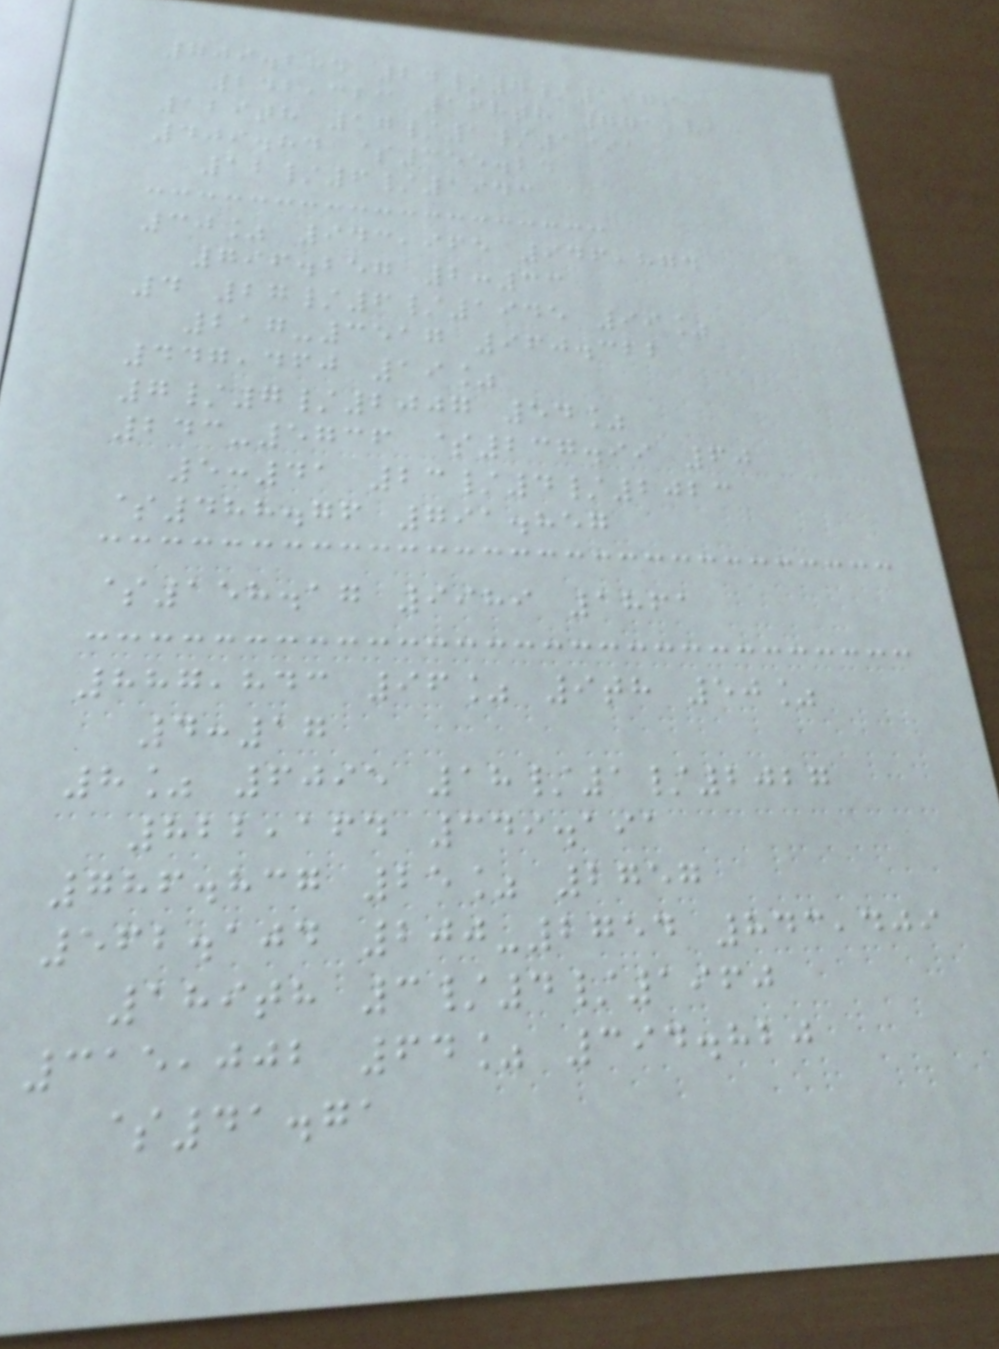709.284 24/7/1979
242,323 168th 771,813
129th 17/1/1991
409.84 $355.24
12/6/1943
30% 943,965 946,874
796.257 2:33
4 27/6/1945 99%
217-3517 960.322
447,460 19%
7/7/2007 54%
243-5736 $237.99 60
5:41 23/4/2023
$488.76 791.857
$158.17 9989 1861
887,843 96% 9th 50%
4:17
8% 6095 18/1/2027
822,164 349.191
786.837 25% 2757
562.104 200-2754 843,409
189th 3/4/1960
315,002 64% 394.820
$41.71
